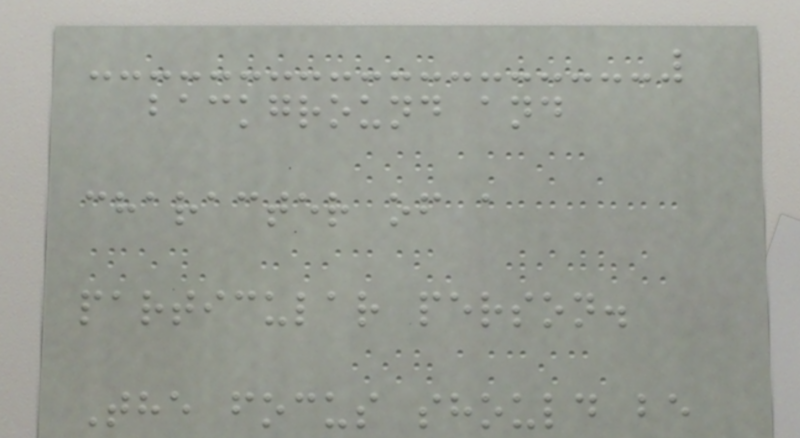background and
character of a
particular person.
The focus should be
